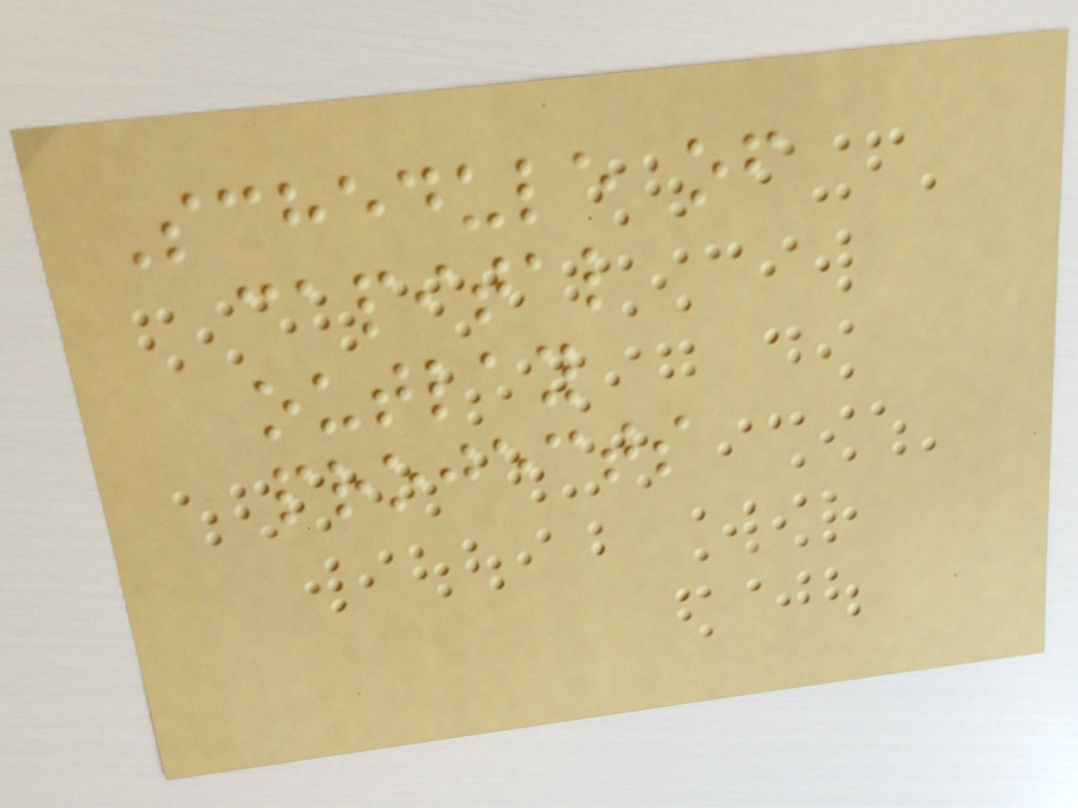Schedule of
capital
outlay
projects
